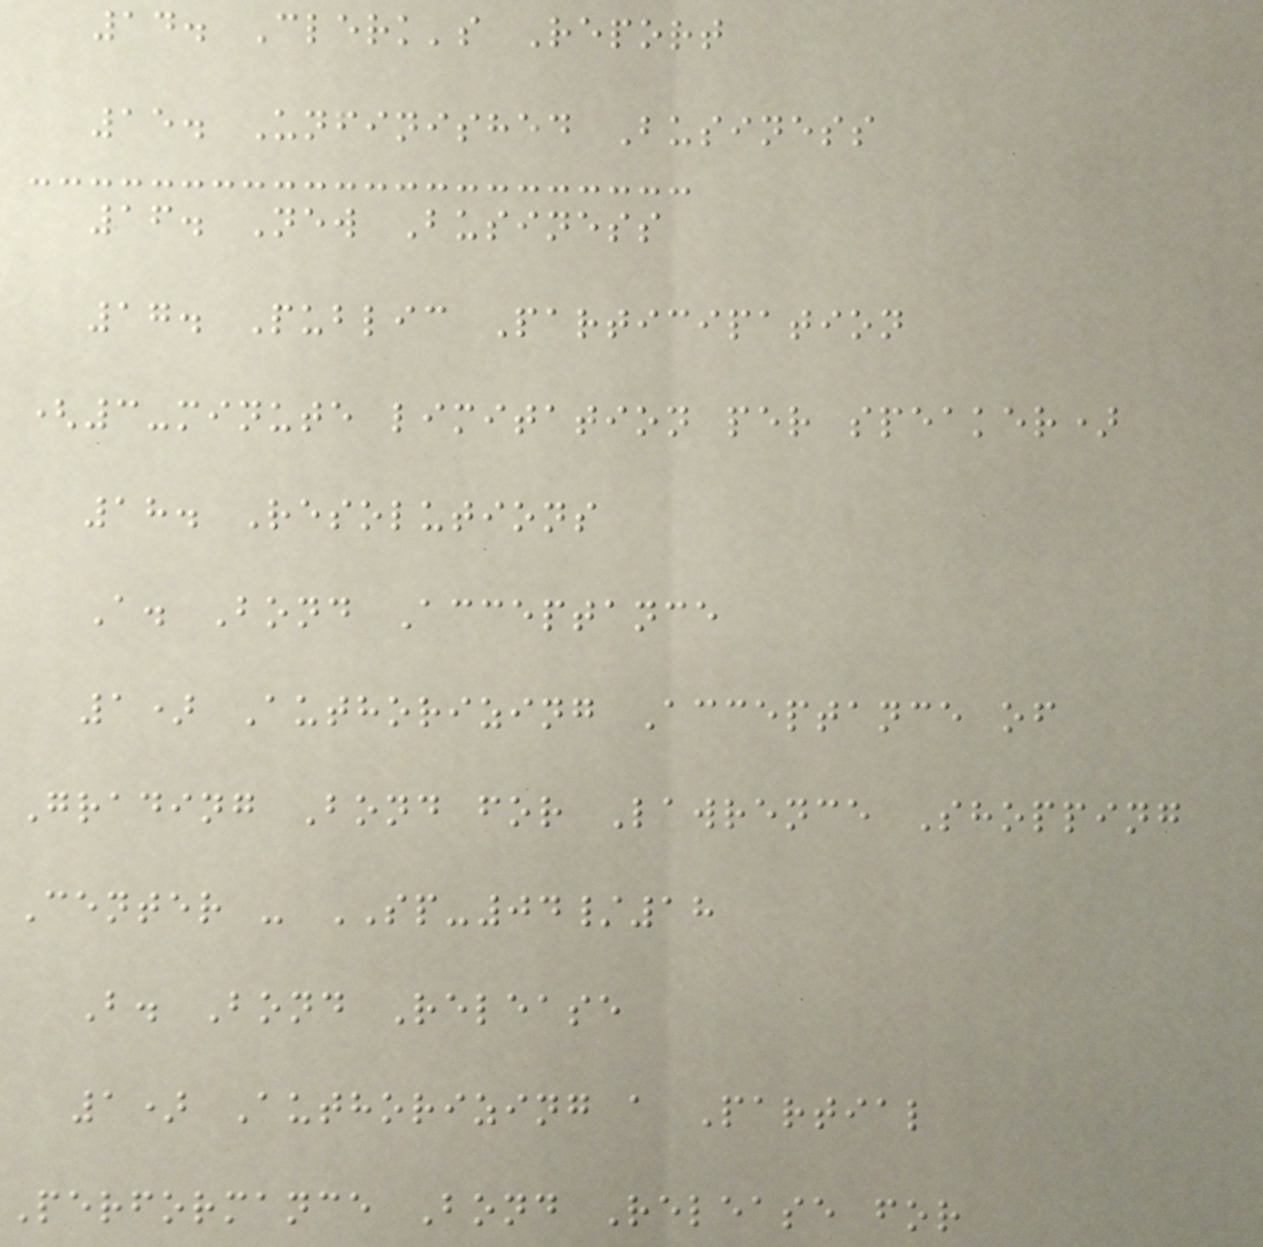14. Clerk's Report
15. Unfinished Business
16. New Business
17. Public Participation
(3-minute limitation per speaker)
18. Resolutions
A. Bond Acceptance
1) Authorizing Acceptance of
Grading Bond for Lawrence Shopping
Center - SP-04/18
B. Bond Release
1) Authorizing a Partial
Performance Bond Release for
